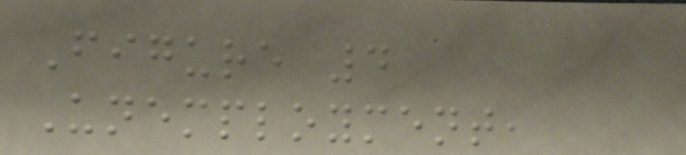Figure 4
Unemployment,
